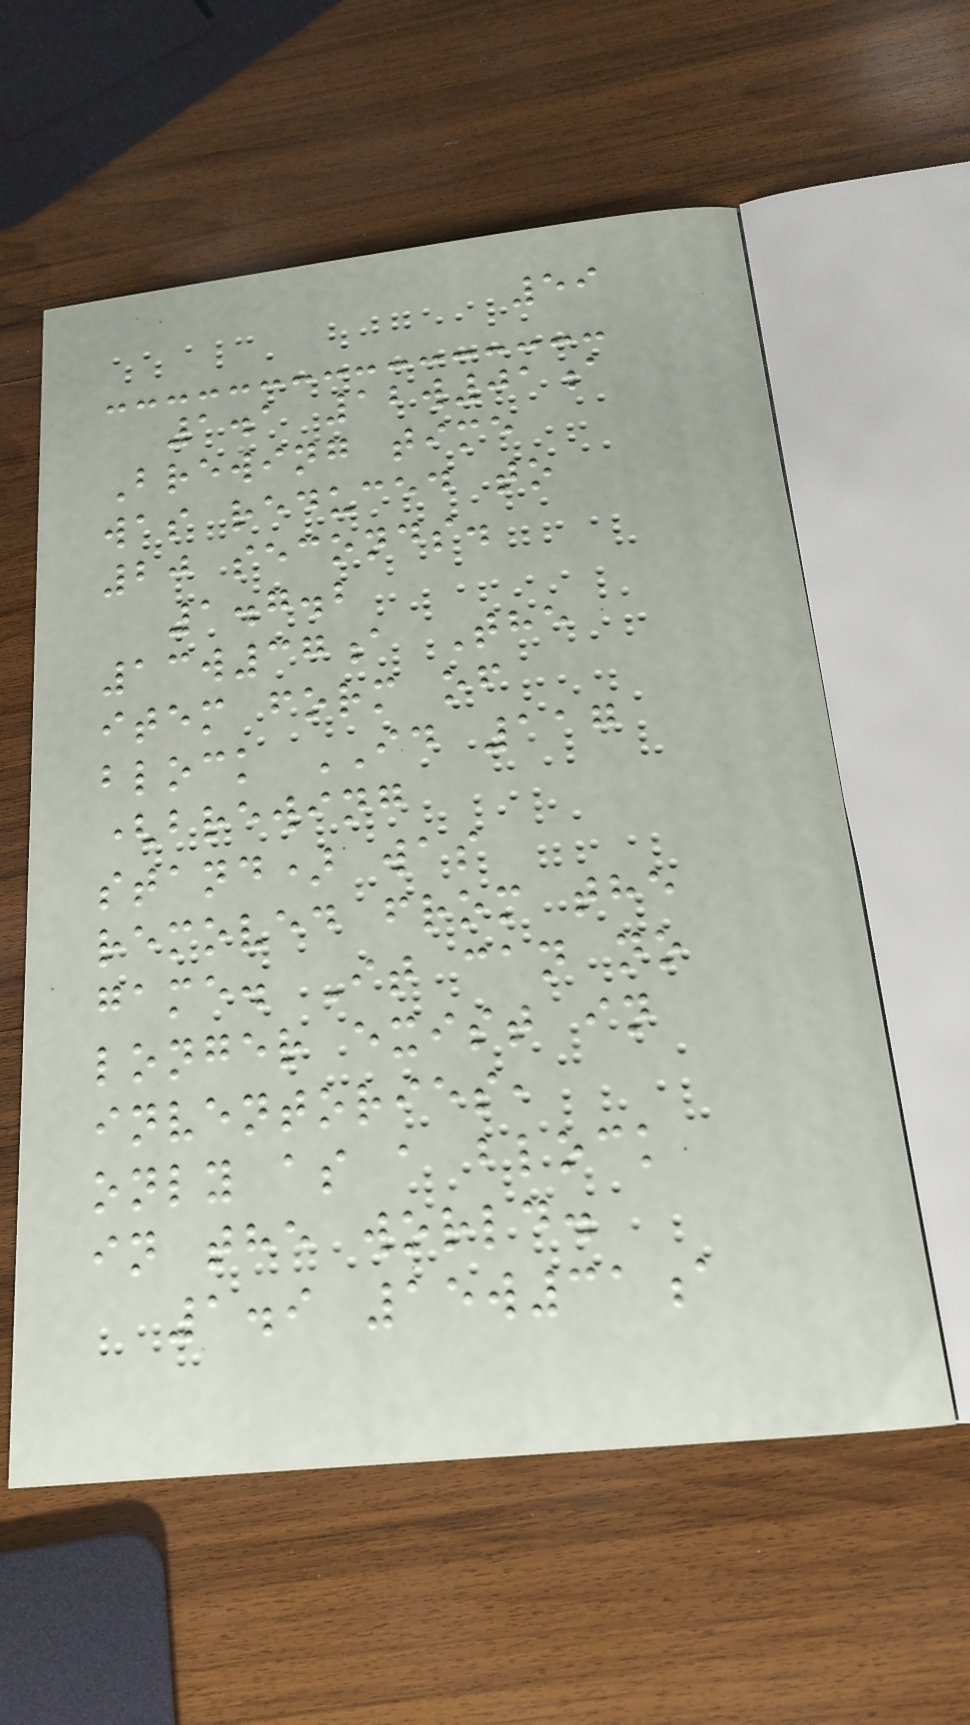59
1.1 12w01a
Brewing time
was reduced to
20 seconds.
1.7.2
13w37a The
item form of
block ID 117
(brewing
stand) was
removed from the
game. It can no
longer exist in
inventories,
only as a block
in the world.
1.9 15w31a
